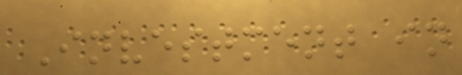Investment in
